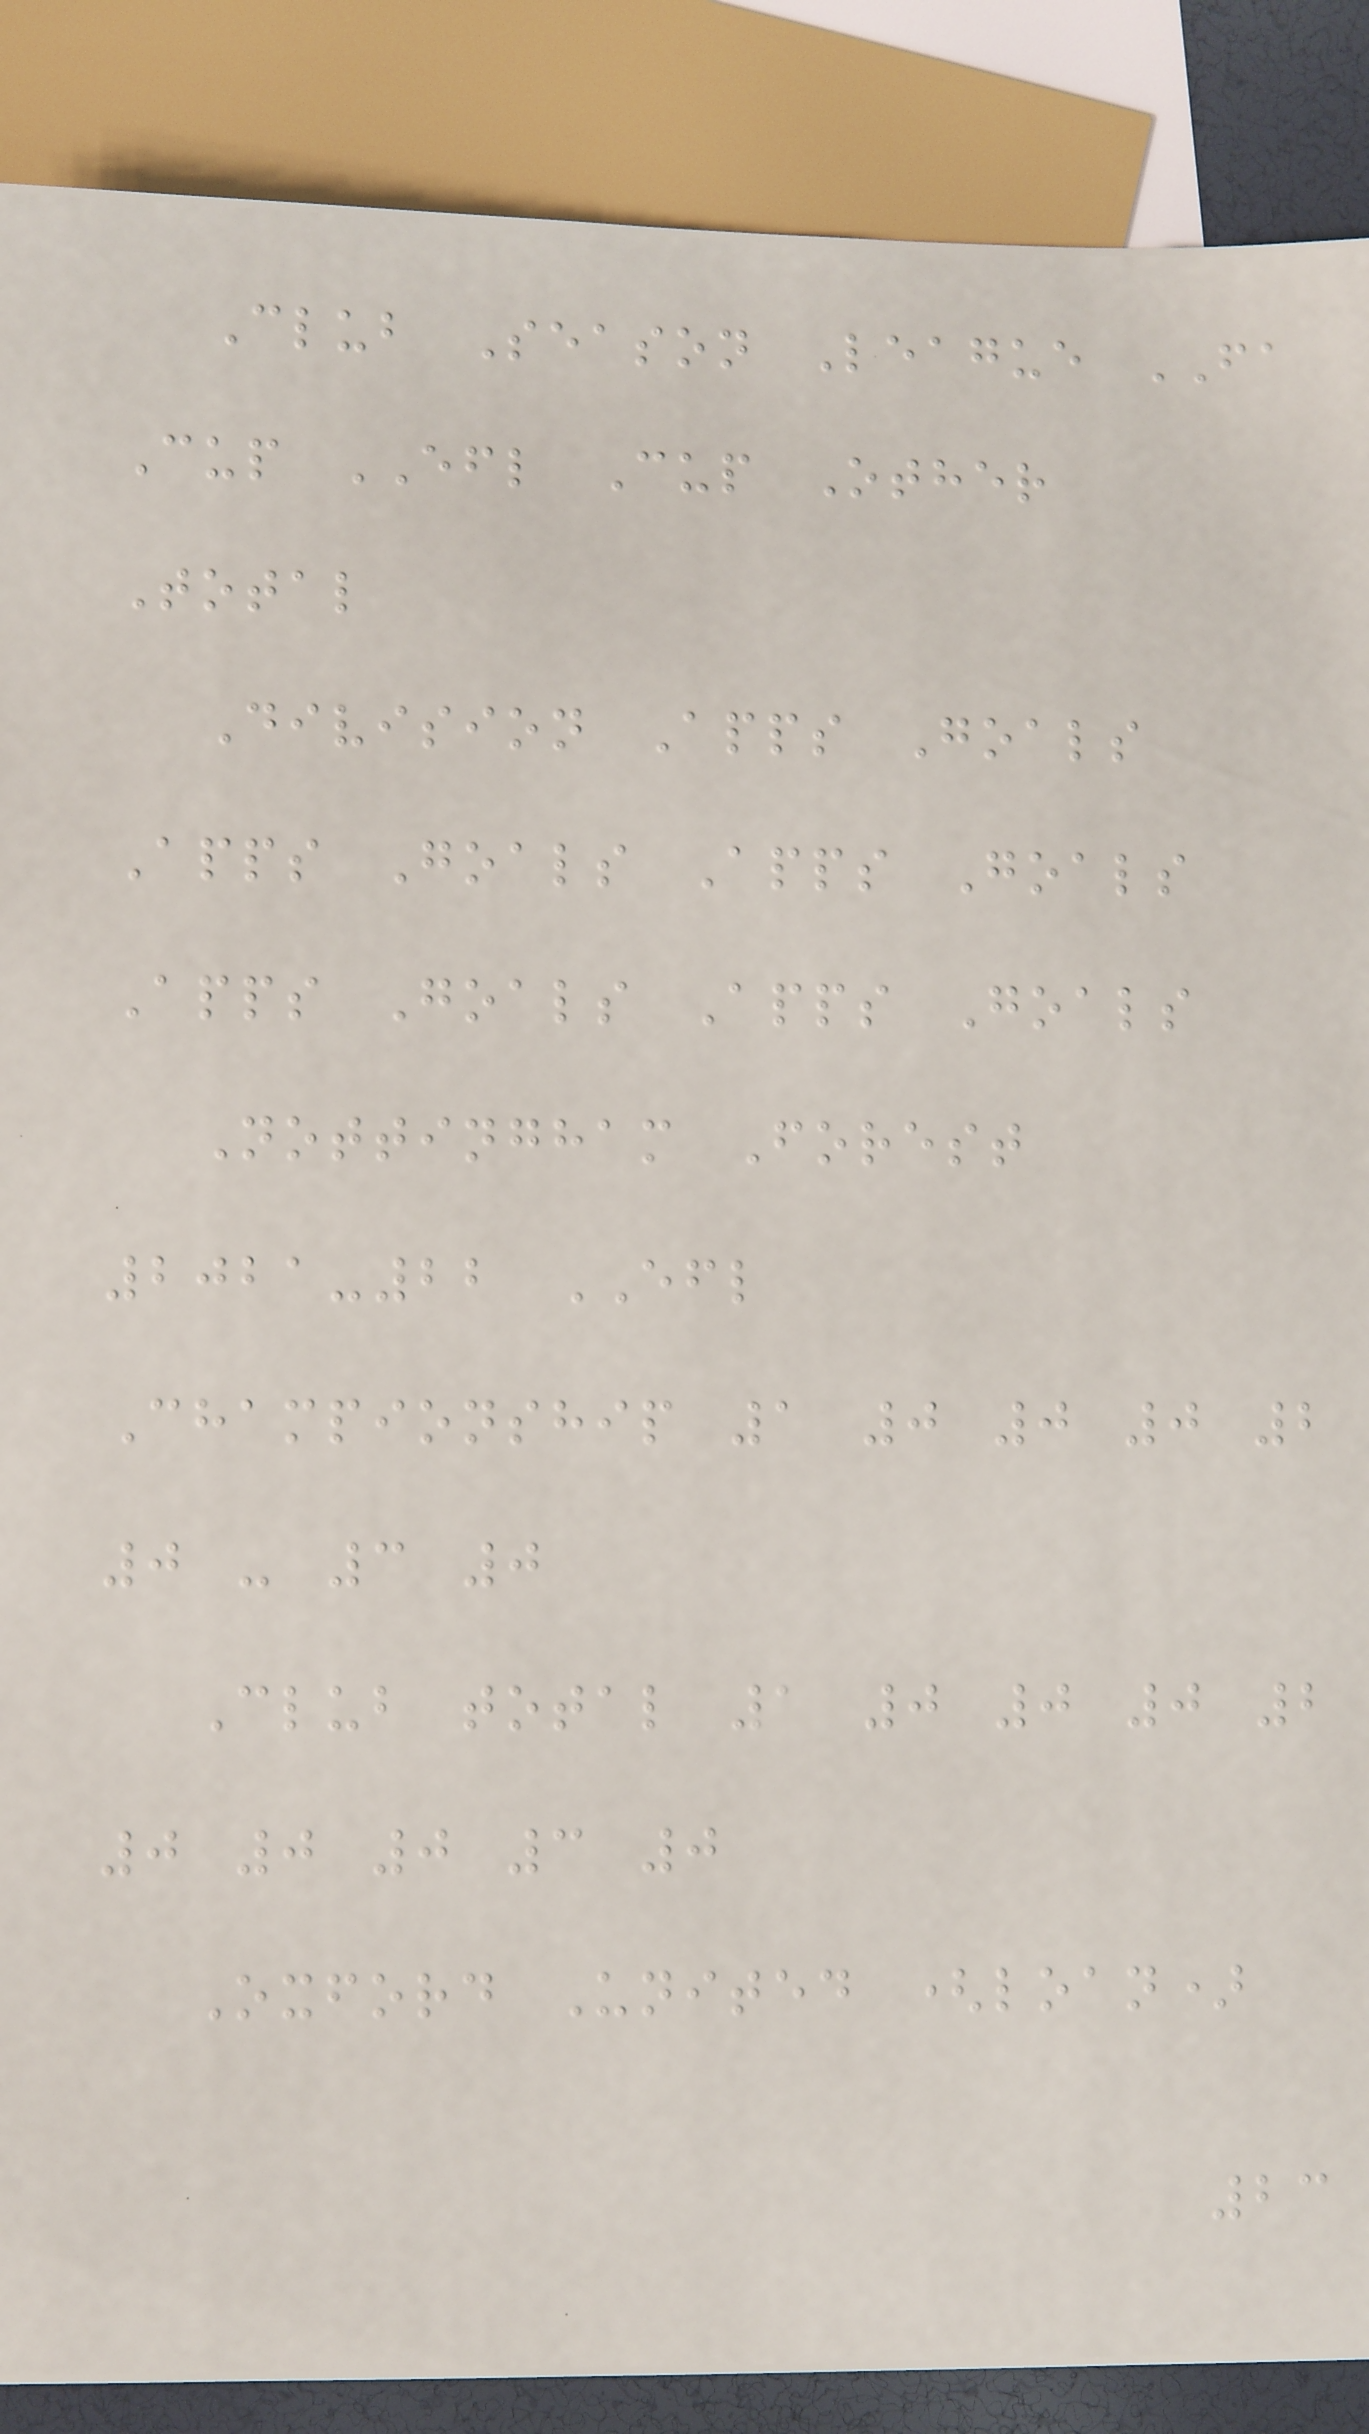Club Season League FA
Cup EFL Cup Other
Total
Division Apps Goals
Apps Goals Apps Goals
Apps Goals Apps Goals
Nottingham Forest
2021-22 EFL
Championship 1 0 0 0 2
0 - 3 0
Club total 1 0 0 0 2
0 0 0 3 0
Oxford United (loan)
23
